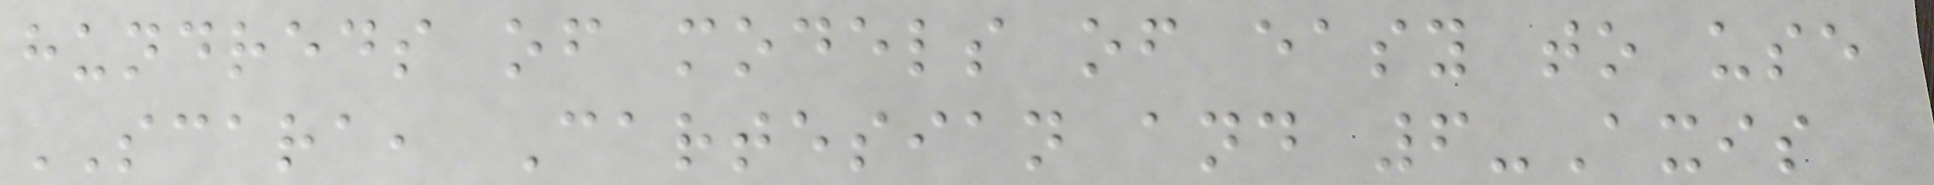hundreds of models of easy to use
SCARA, Cartesian and 6-Axis
